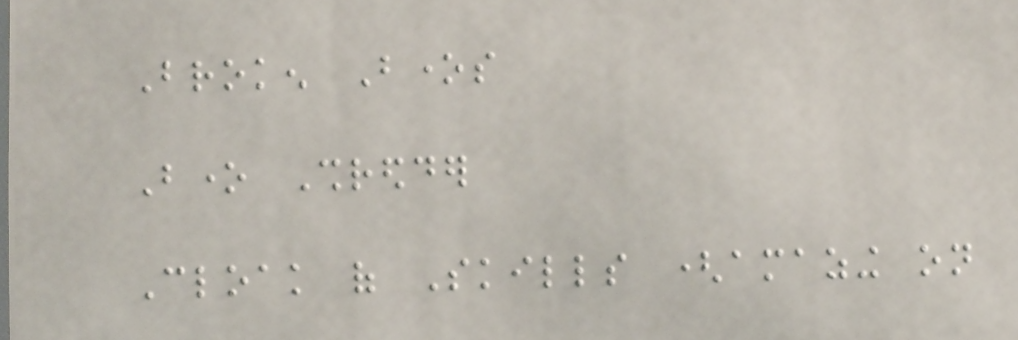Broken Bones
Bone Shredder
Cloak of Skills (amazing on
